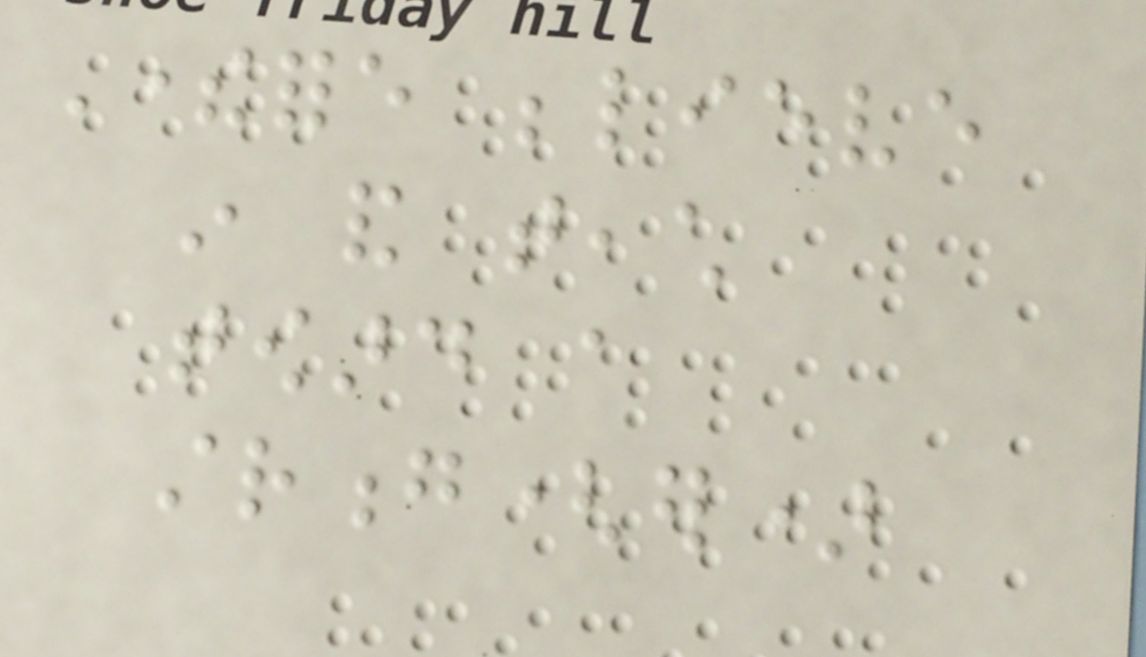Therefore believe
in and teach
toward a
strong(er)
